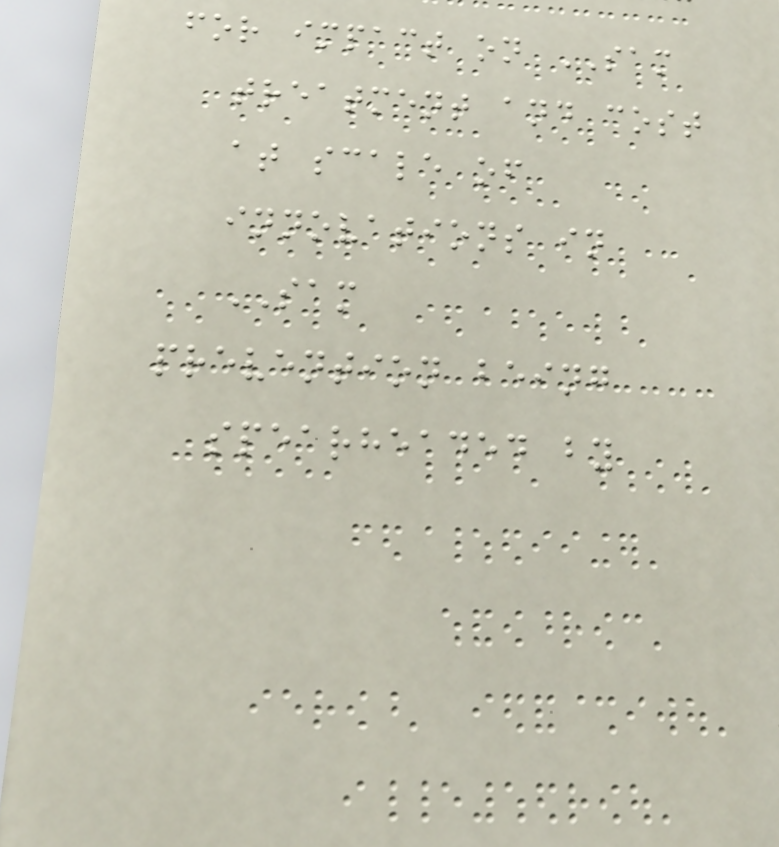for impact on SAM
treatment and cost
at scale of
innovations in
SAM
prevention being
spearheaded by
